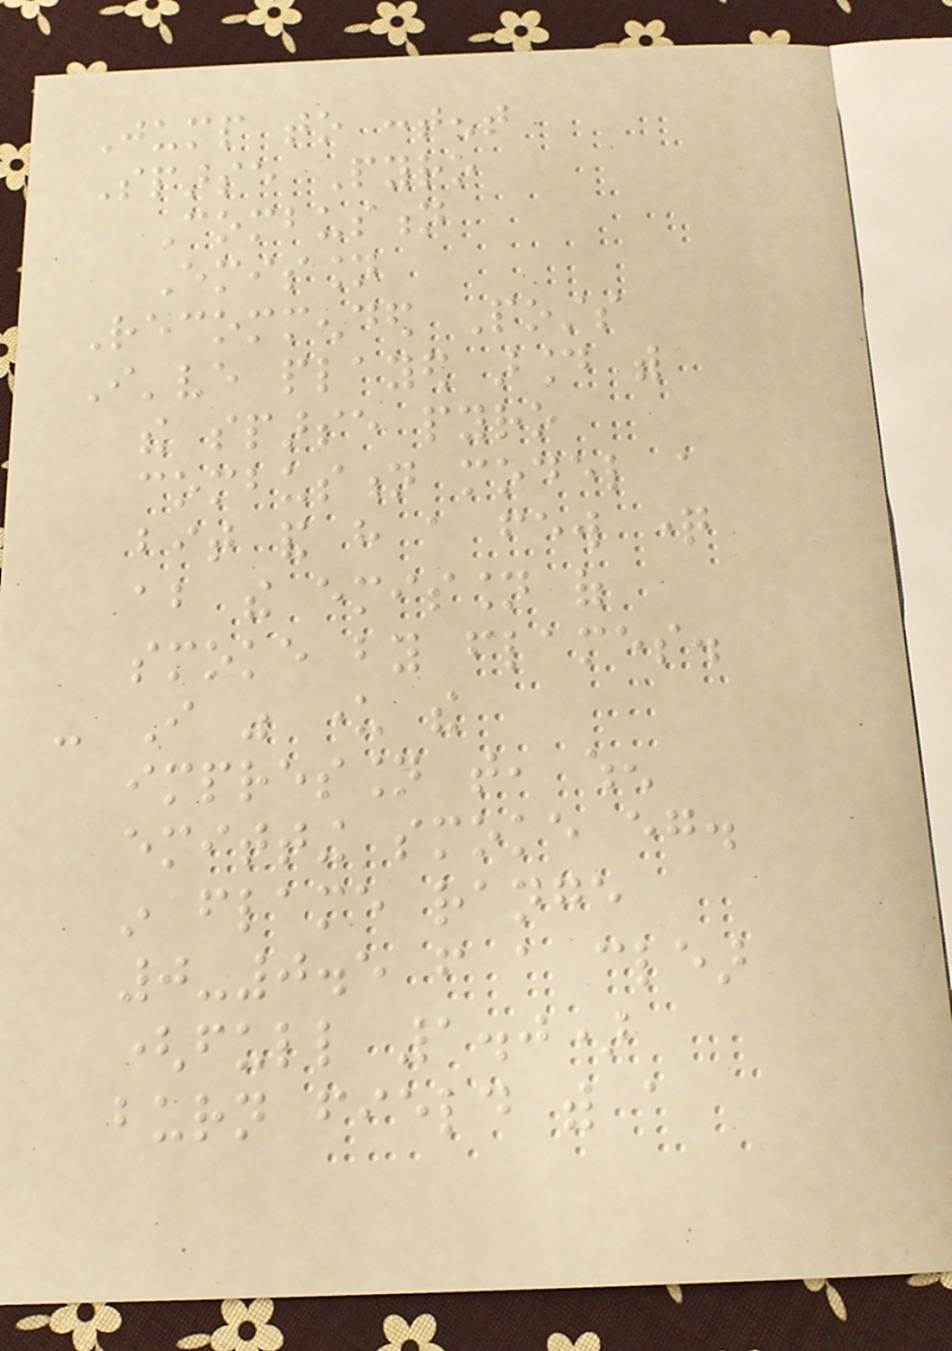Jump to content
Sparse Pyro
Combustion
Emission
Recommended Posts
I've played around with
the sparse pyro
combustion model a
bit and have a few question
about the emission of
smoke by flames.
- I was under the
impression that, when
emitting smoke eg.
in flame range
0-0.5 from a clear
(full 1.0)
burn field with a
